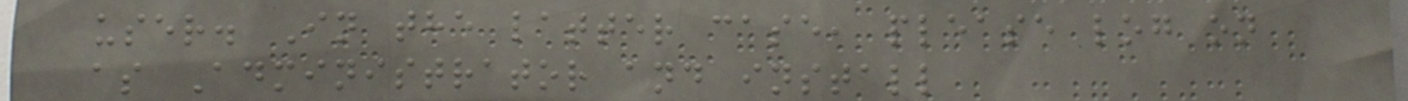user. In the latter case, please log on
as Administrator and install
